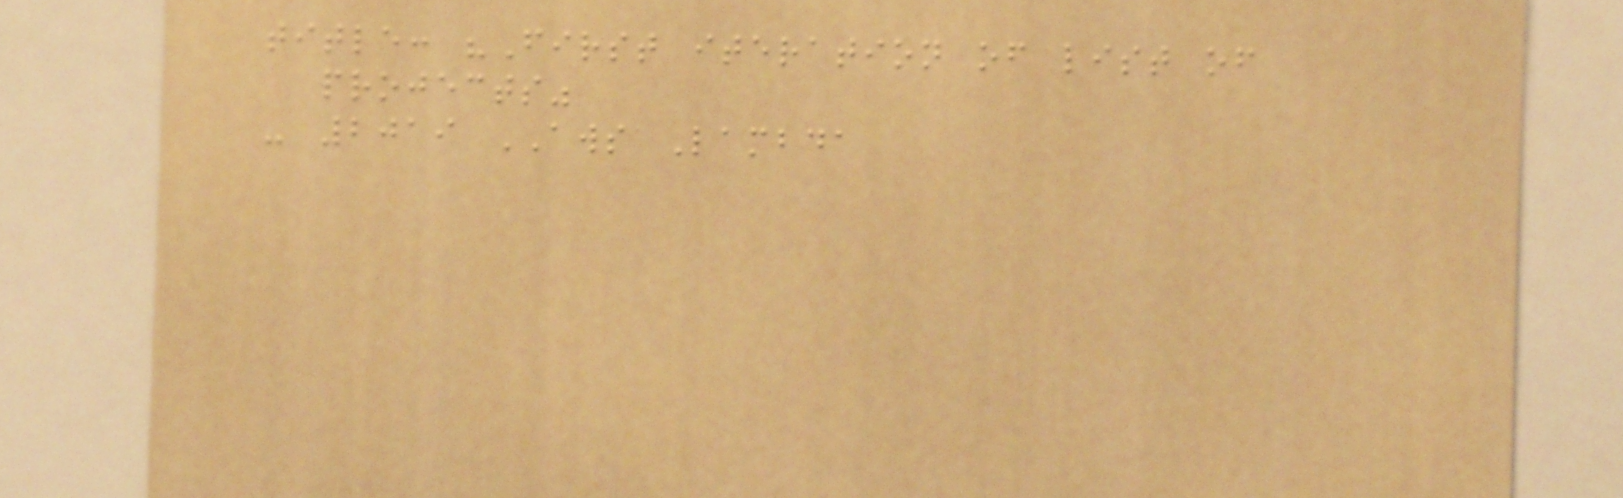title: "First iteration of list of
projects"
- 2019 AWS Lambda
